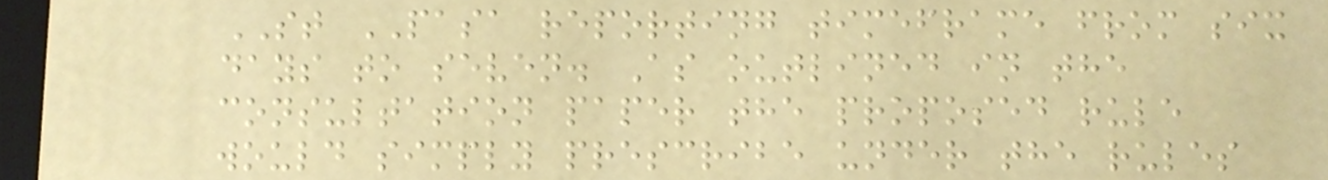ST PASA reporting timeframe from six
days to seven. As outlined in the
consultation paper the proposed rule
would simply prescribe under the rules
